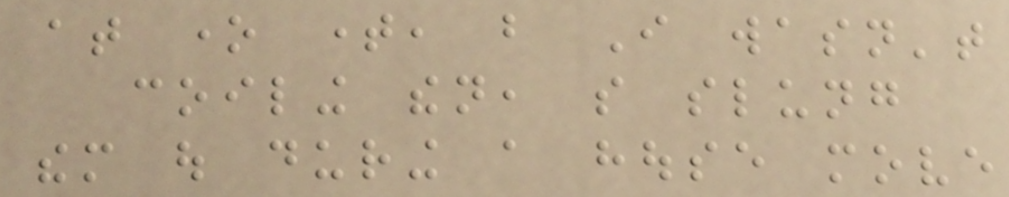at one time, but I wasn't
coiling then, so slung
them out during a house move
